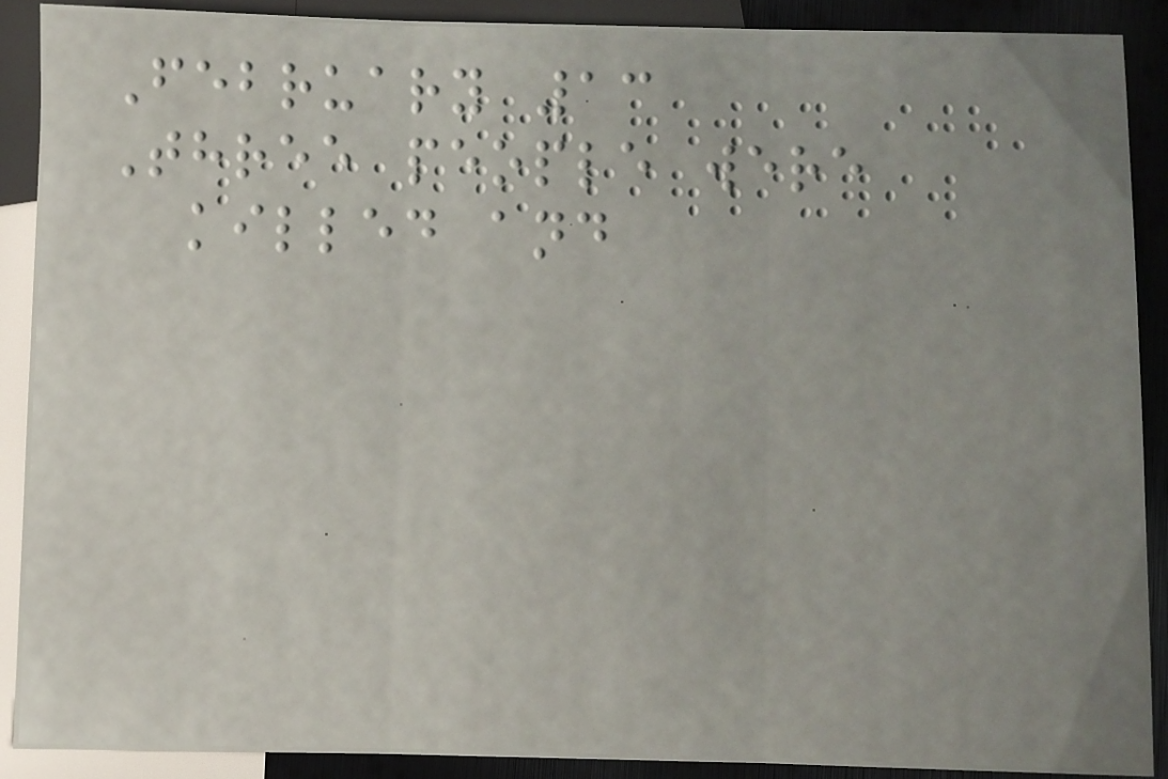February 13
Three people were
killed and
